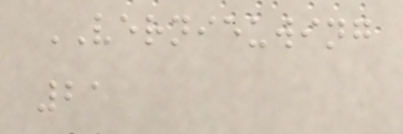VERNIEUWING
21
